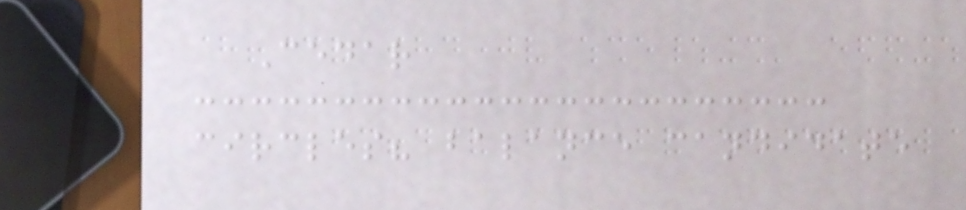Cedar
circles? balance candidate
